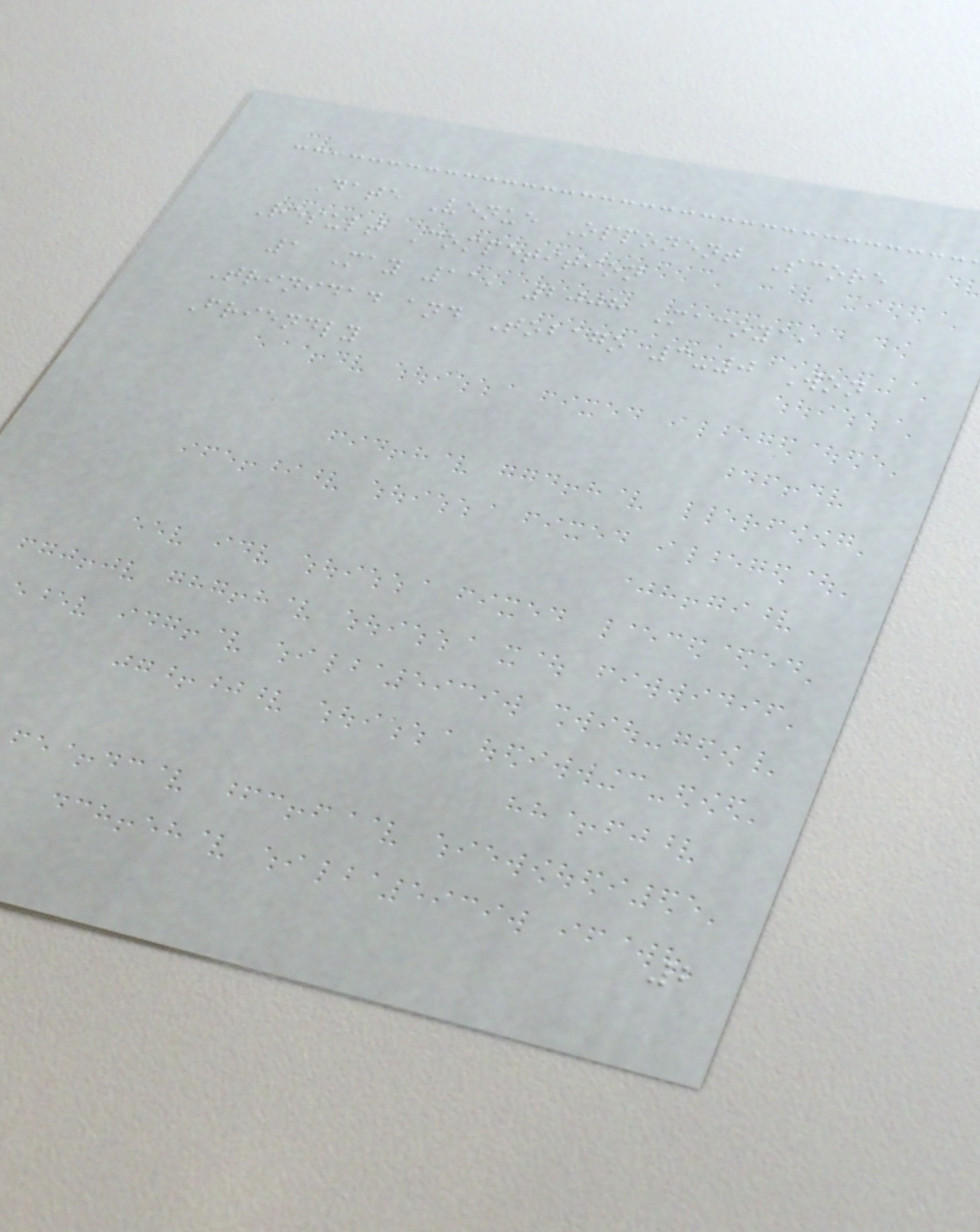Date Venue Opponent Score
Result Competition
1 May 11, 2008 Macoya,
Trinidad and Tobago 3-0 Won
Friendly
2
